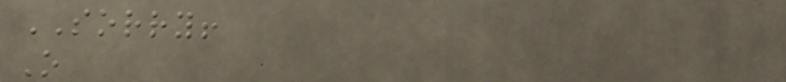SORRY!
O
